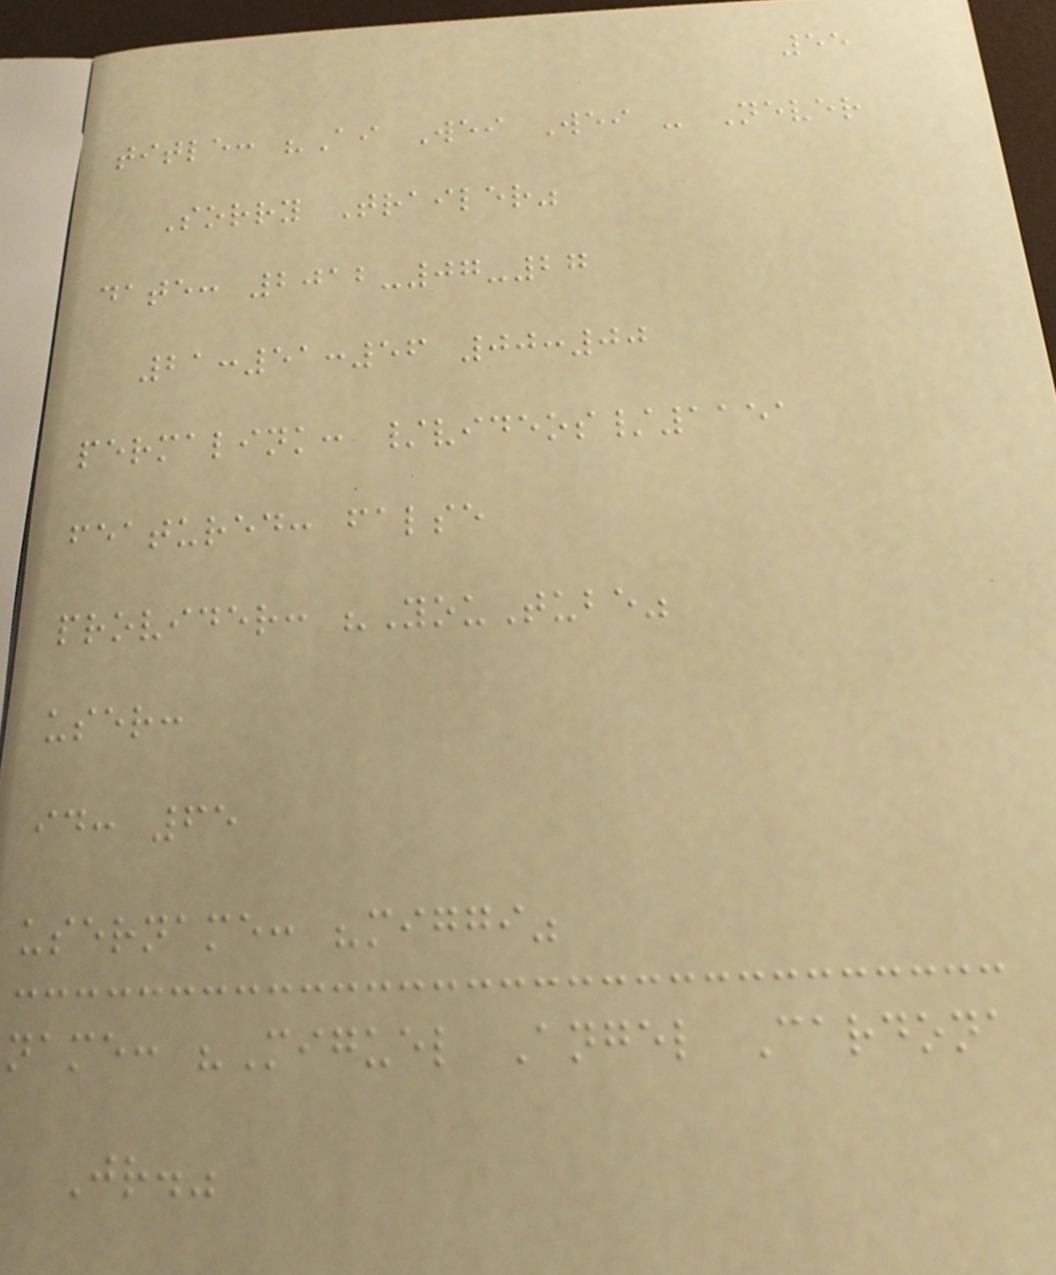55
title: "Ai Wei Wei - Never
Sorry Trailer"
date: 2012-07-27
21:51:56 00:00
permalink: /videos/1151
featured: false
provider: "YouTube"
user:
id: 65
username: "miggi"
name: "Miguel Angel Cardona
Jr."
